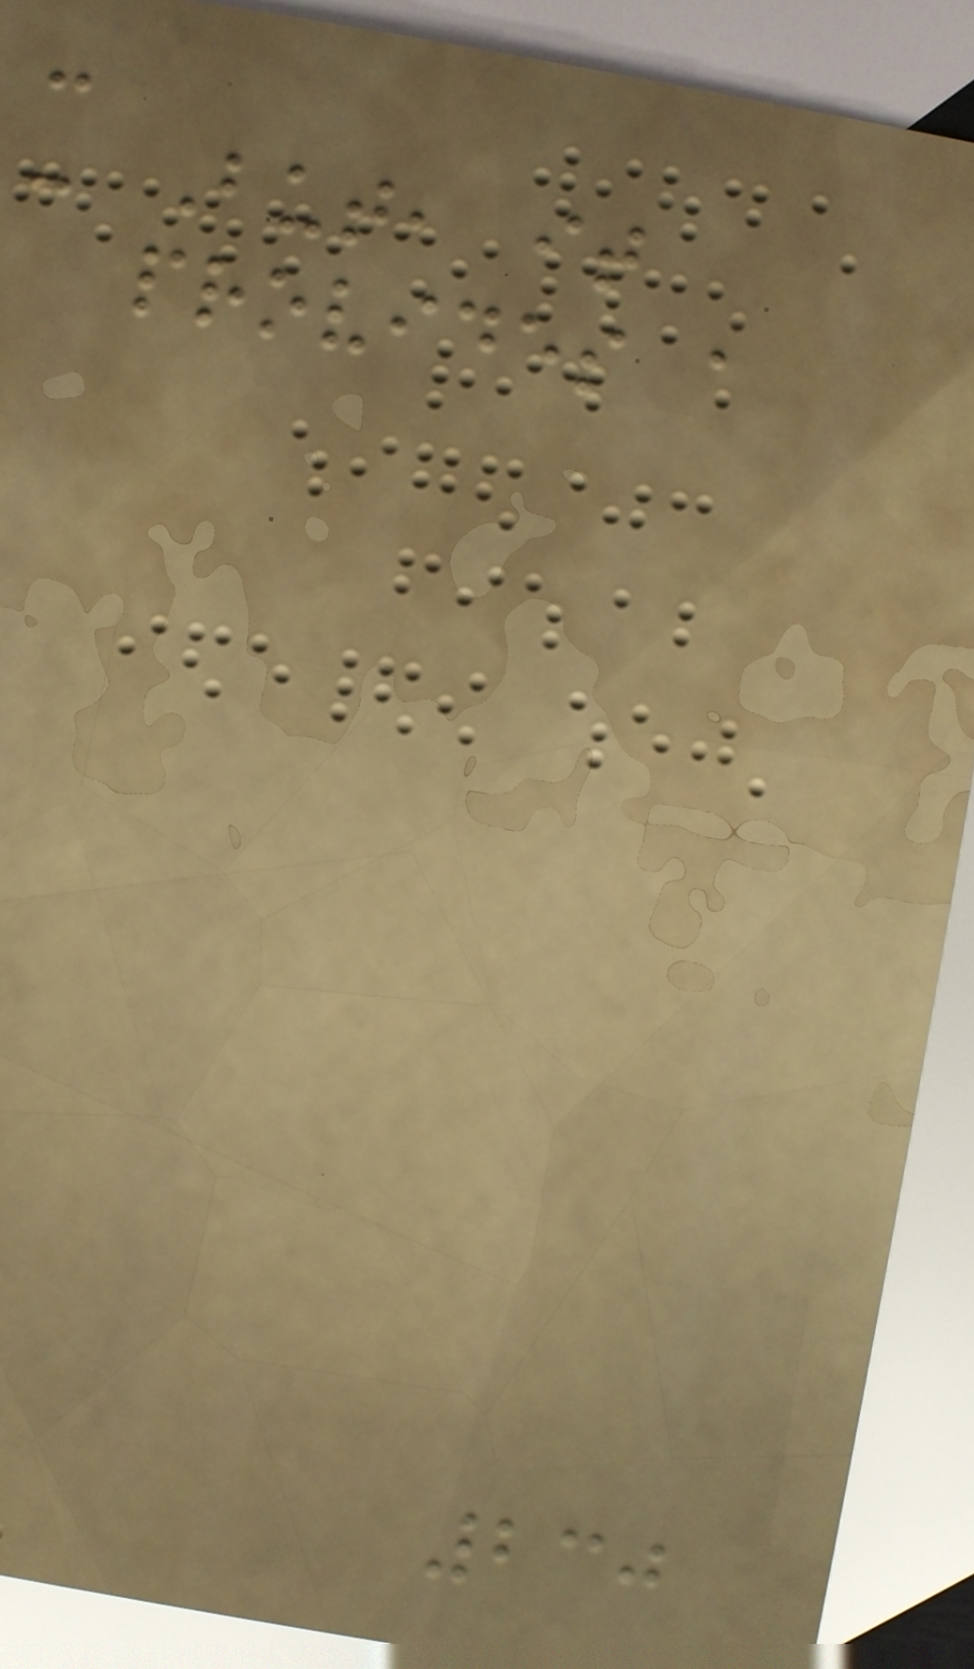-
- But, it
provides a
230
